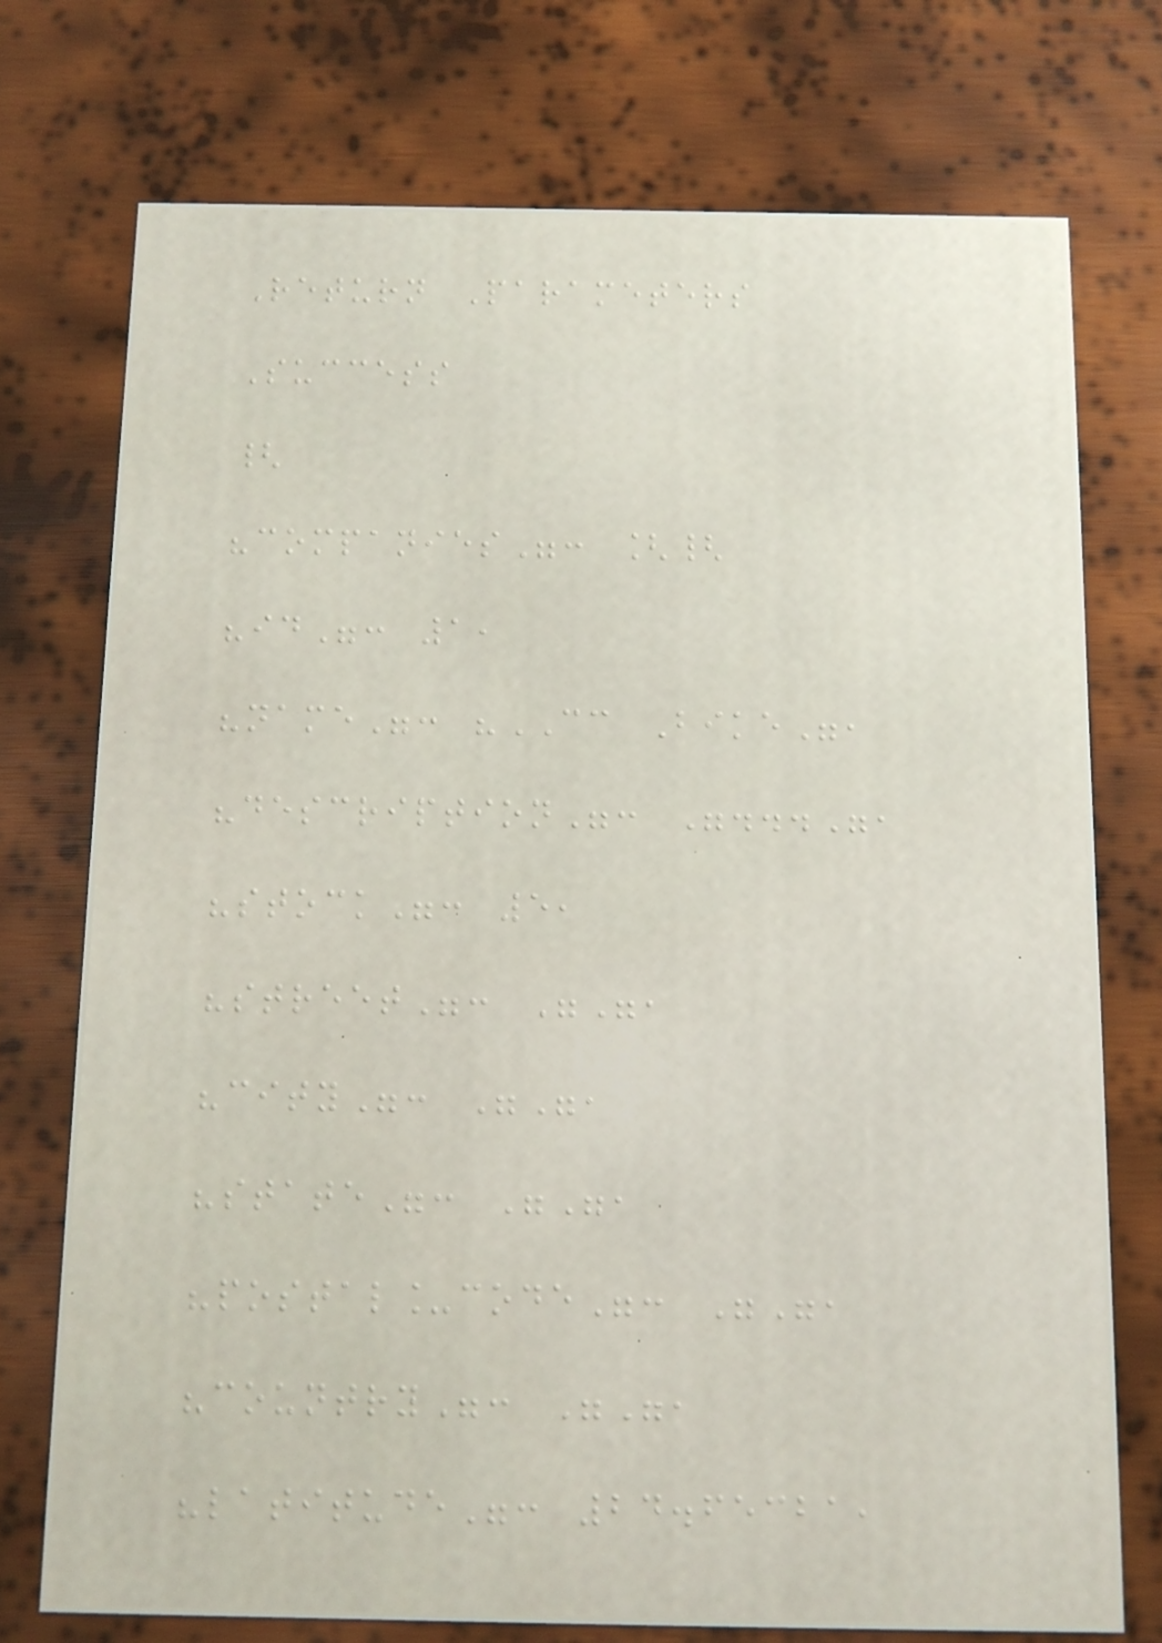Return Parameters
Success
{
"companies": [{
"id": 1,
"name": "CC Bike",
"description": "...",
"stock": 5,
"street": "",
"city": "",
"state": "",
"postal_code": "",
"country": "",
"latitude": 24.65321,
